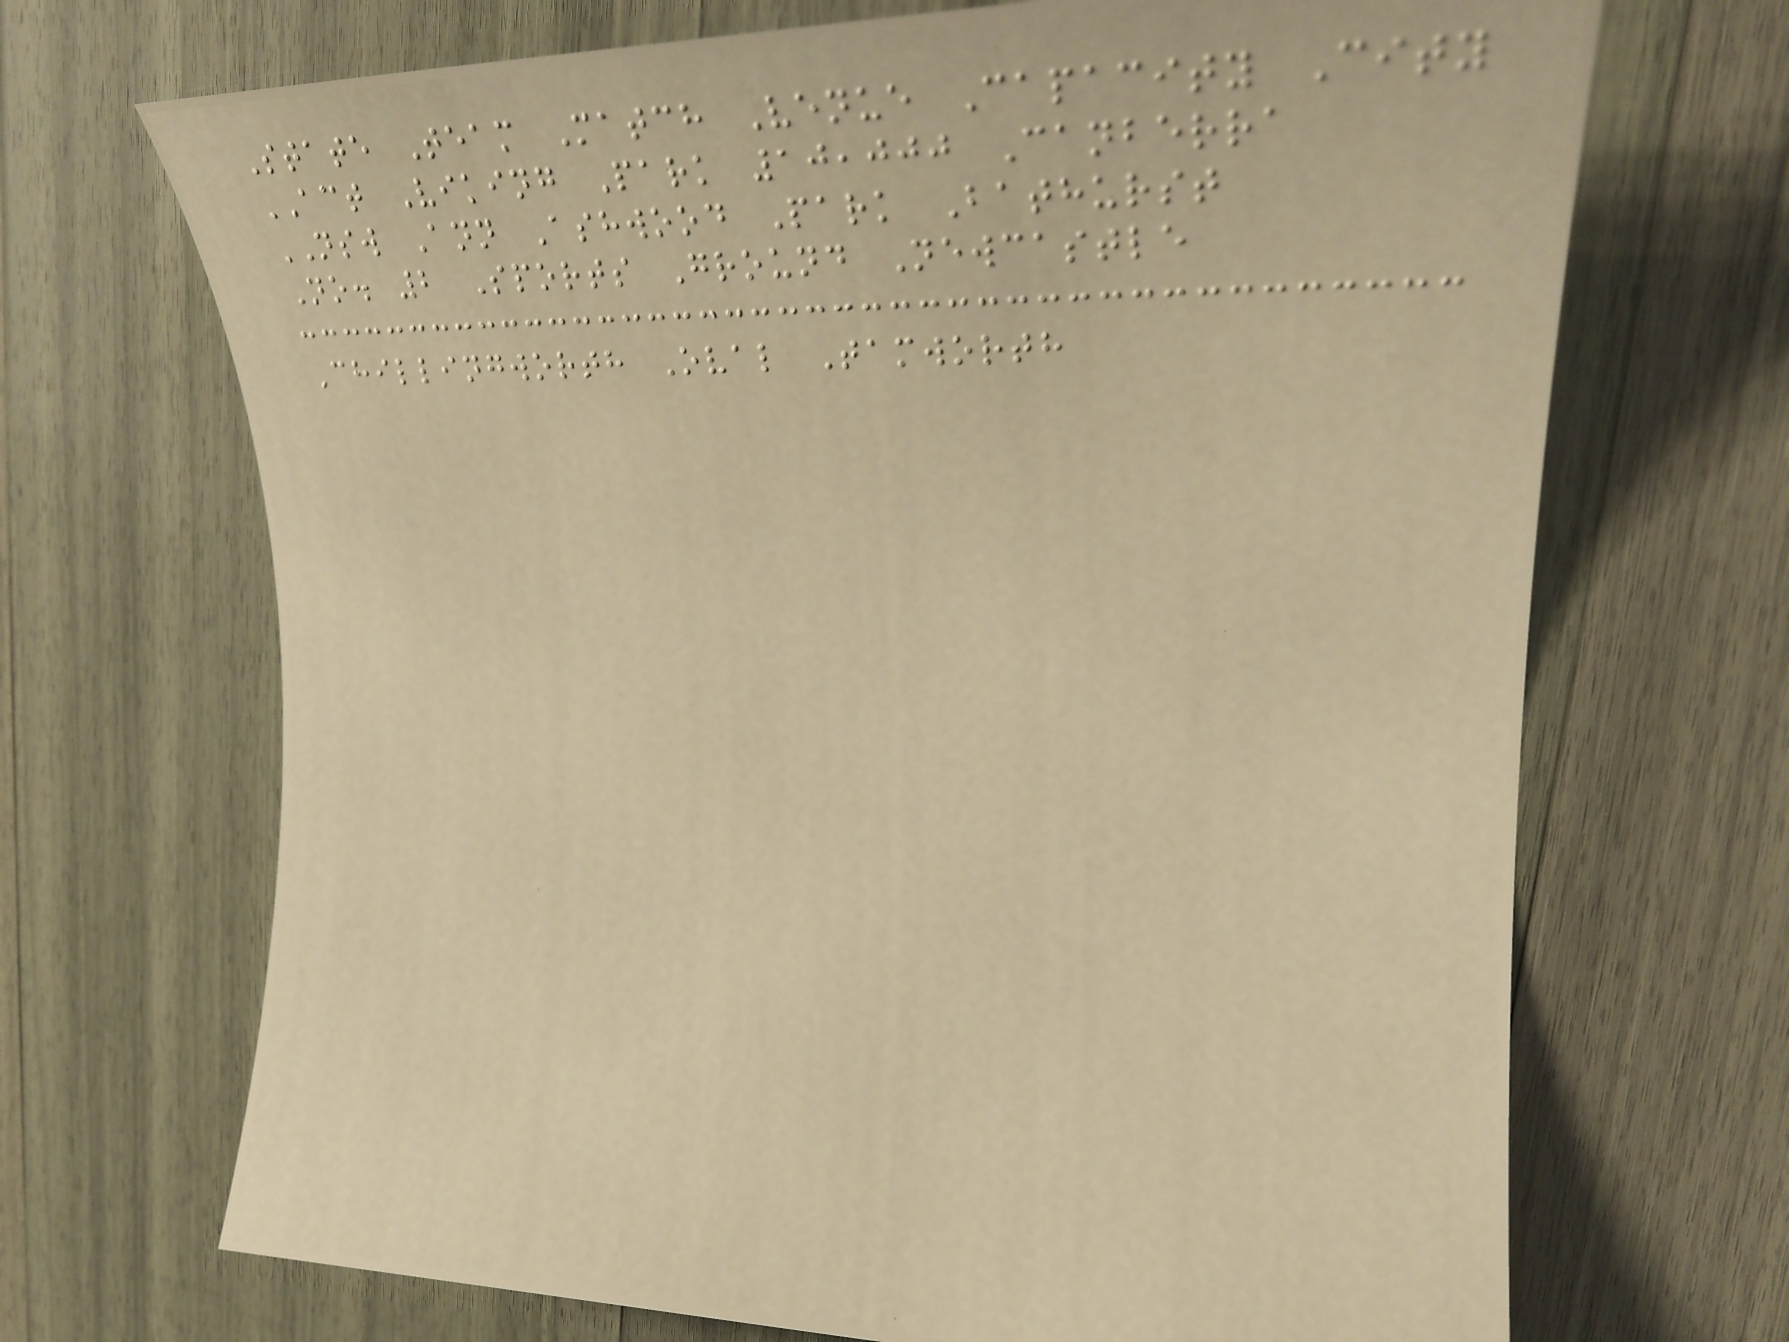State Team Match Venue Capacity City
ACT Viking Park 10,000 Canberra
NSW Ann Ashwood Park Bathurst
No. 2 Sports Ground Newcastle
Chillingworth Oval Tamworth
